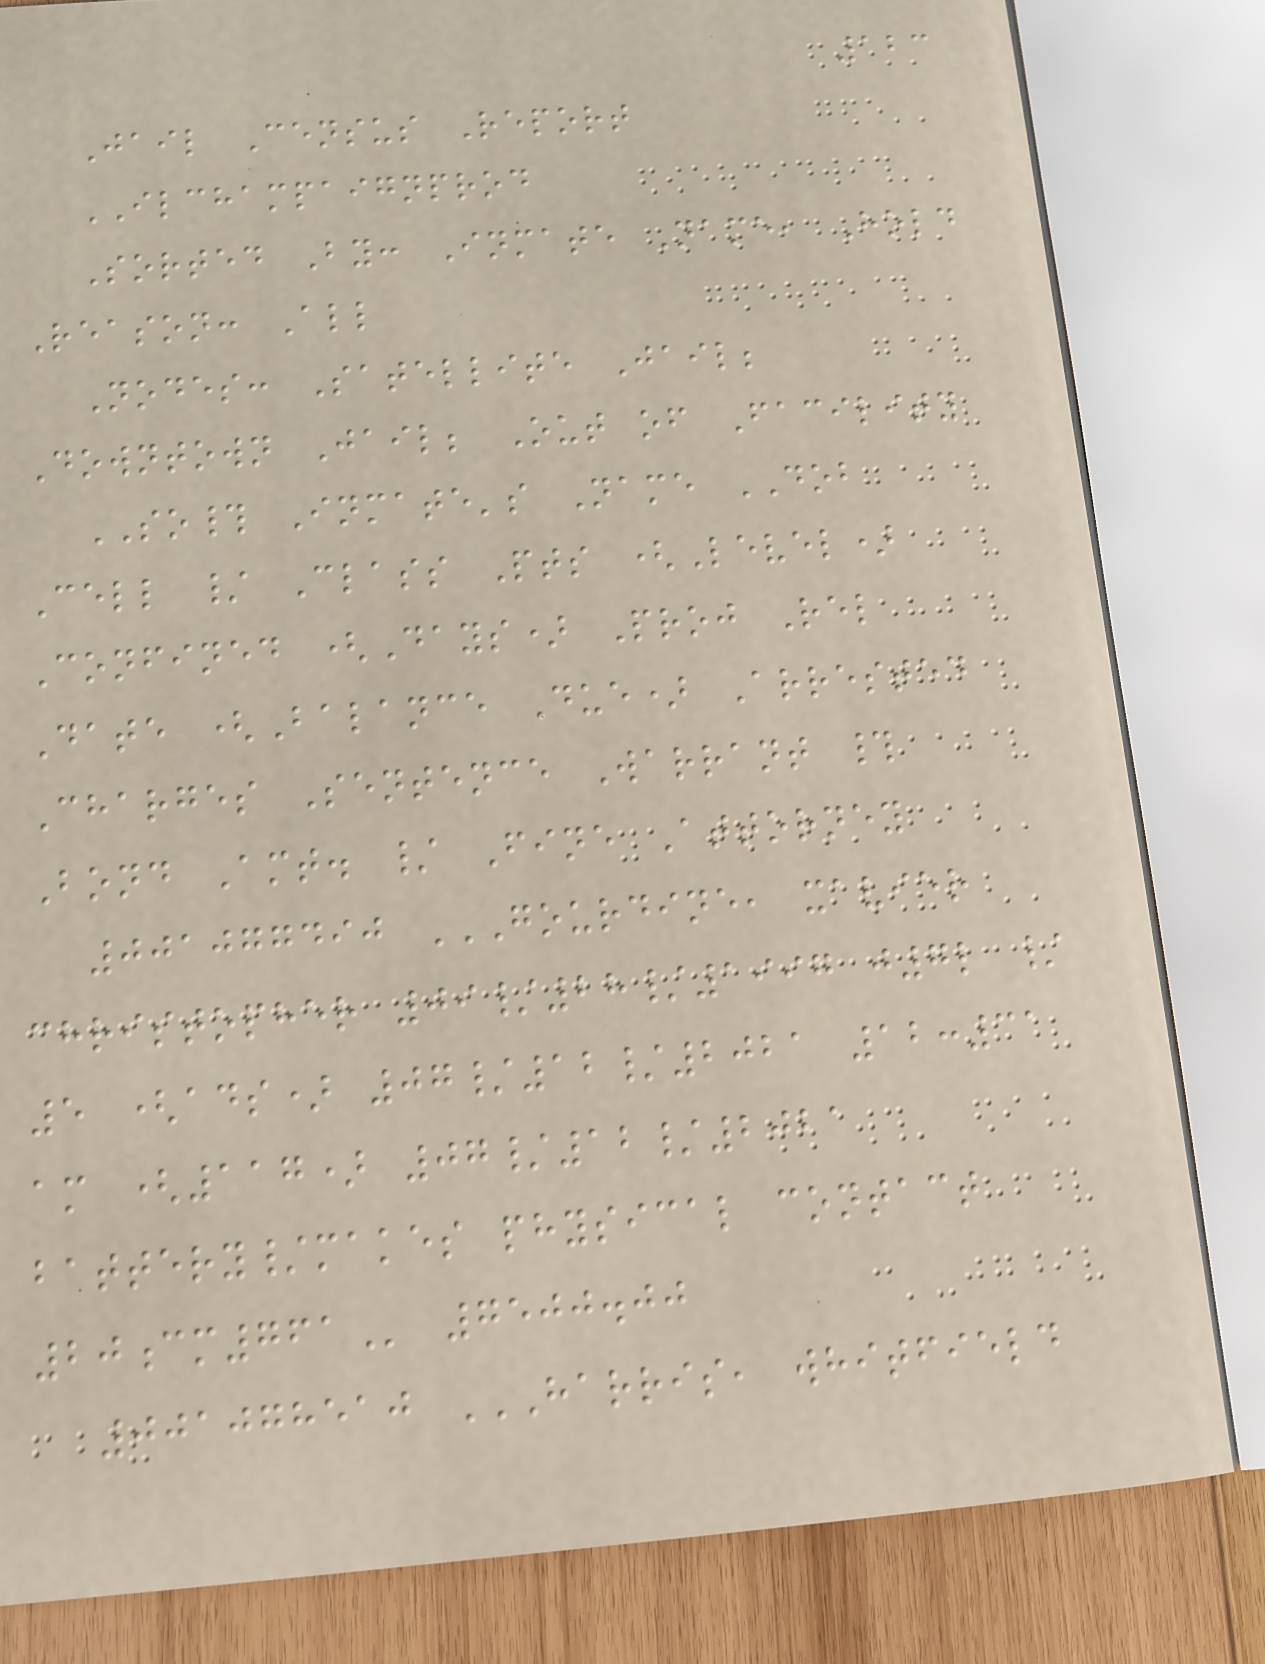123
Jail Census Report
ILCHAMPAIGNPROD
Sorted By: Inmate Name, Hold
Reason: All
Nodes: Satellite Jail;
Downtown Jail; Out of Facility
SO# Inmate's Name DOB
Cell / Class Pts (Level)
Confined (Days) Proj Rel
Date (Balance Due) Arrested
Charges Sentence Warrant #
Bond Amt. / Fine Attorney
001077490 GOURDINE, XAVIER
CHRISTOPHER 09/28/1997 J7L /
5 (ADS) 07/12/2021 12:31
AM (117) 07/12/2021
BATTERY/MAKES PHYSICAL CONTACT
20CM761 7500.00
001078510 HARRIS, WHITFIELD
